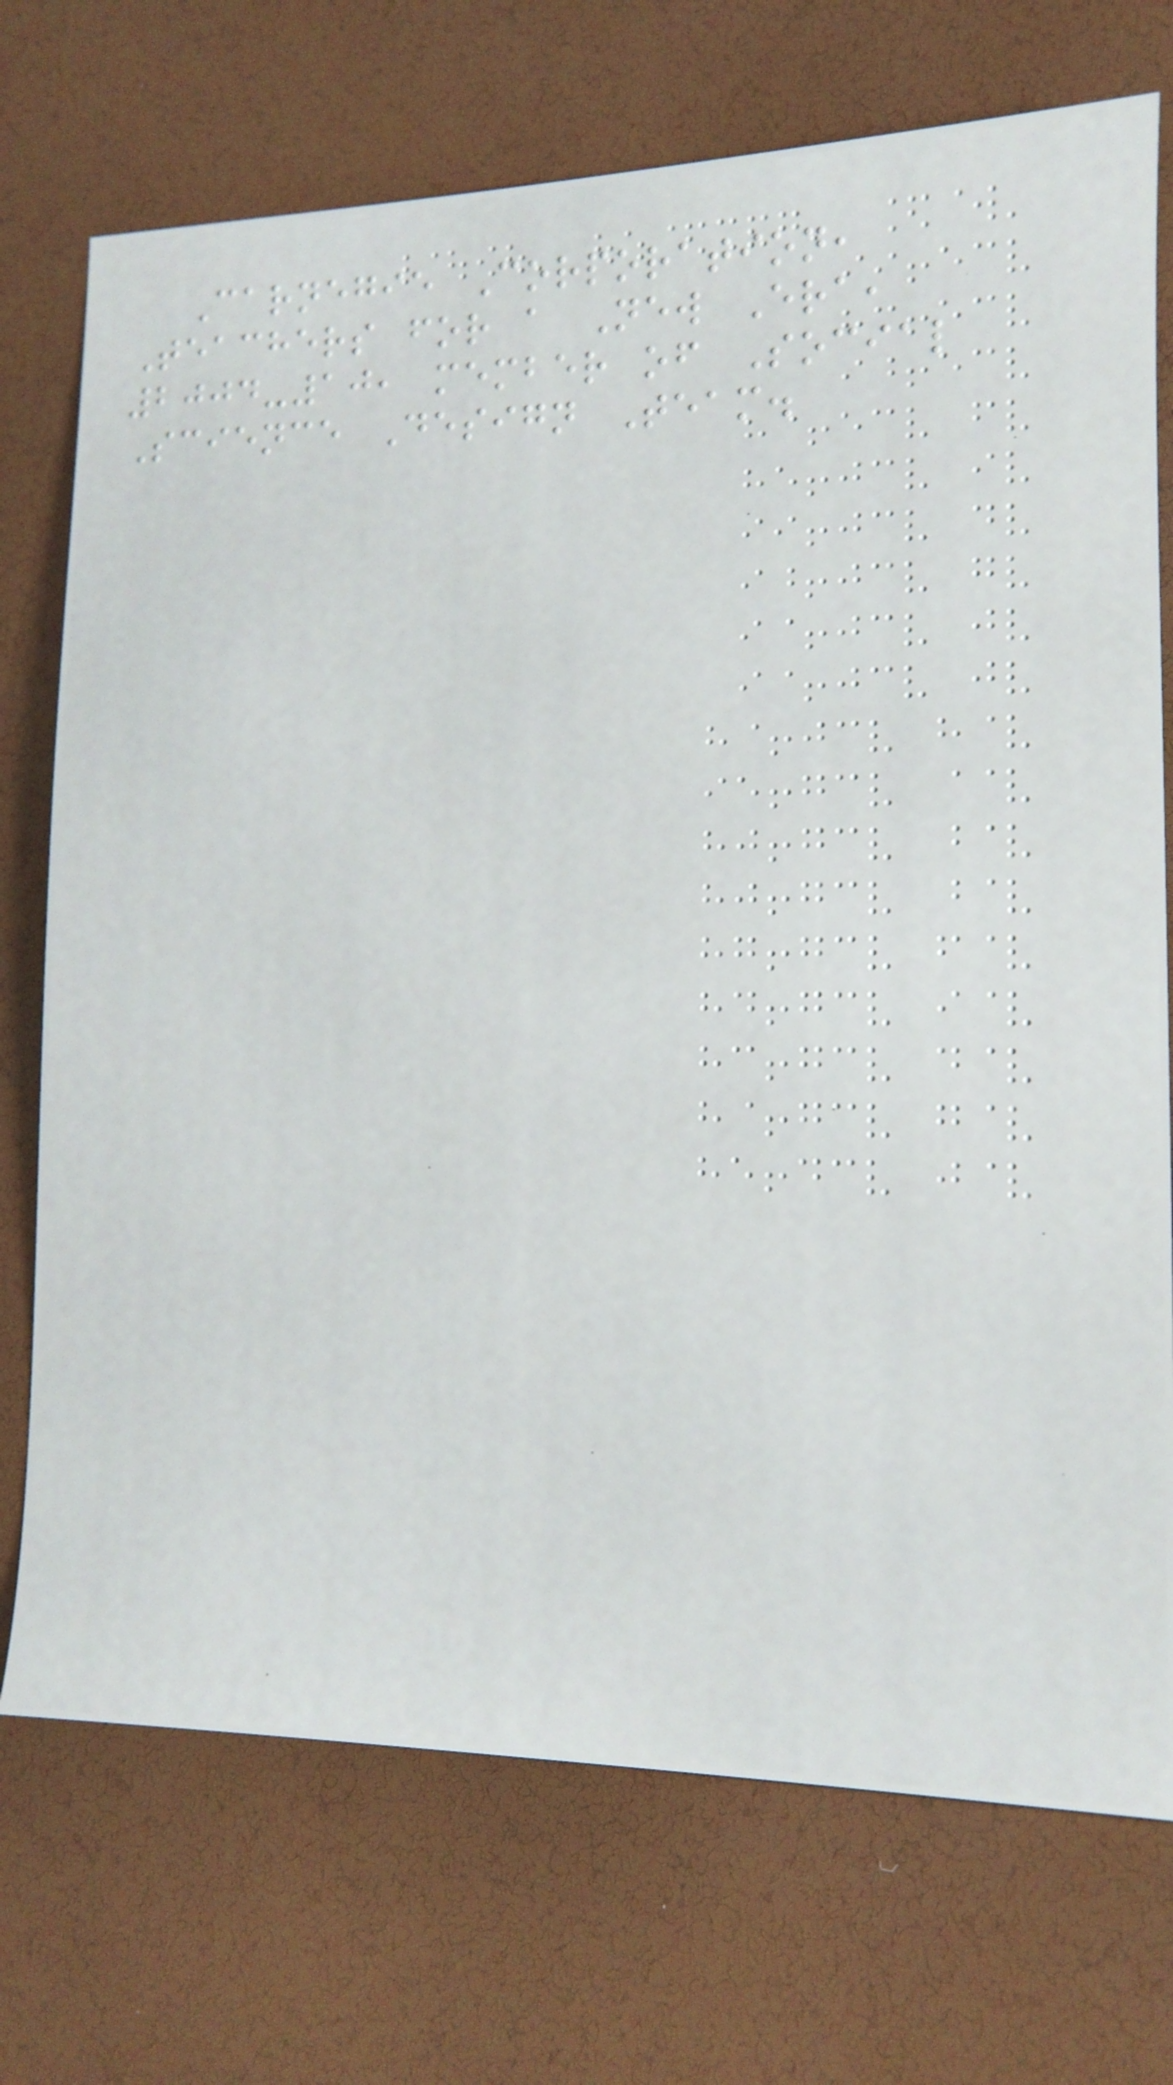Carnegie Corporation,
Teachers for a New Era,
2004-10, member of Social
Science Design Team.
